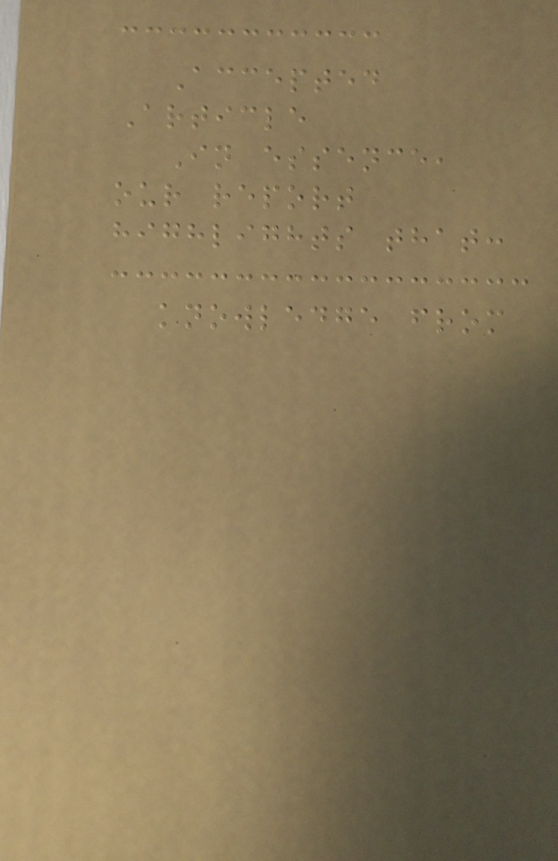Accepted
Article
In essence,
our report
highlights that:
knowledge from
